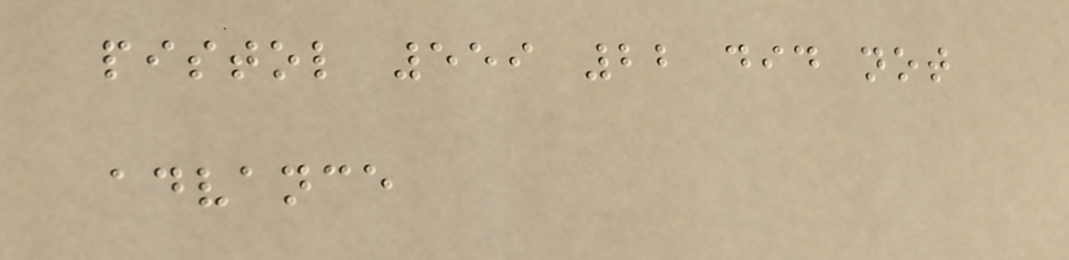pistol 559 22 did not
advance
